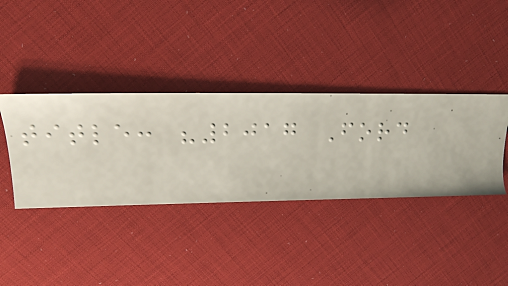title: "2017 Ford
